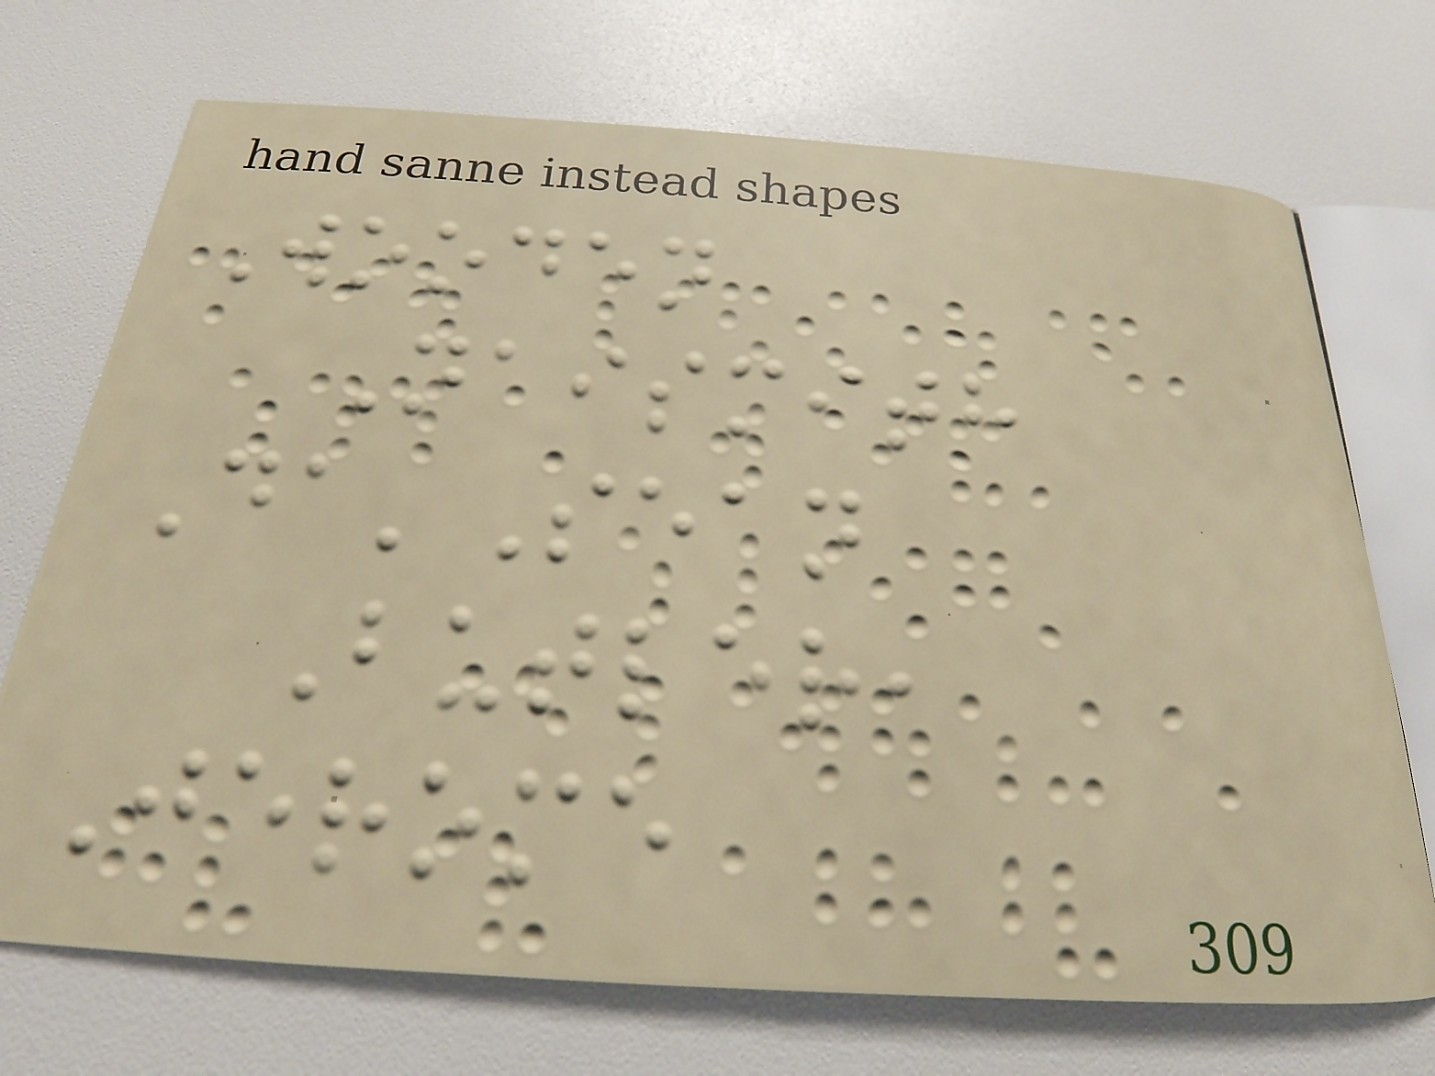Wooden
Naismith
Da'Sean
Butler,
Jerome
